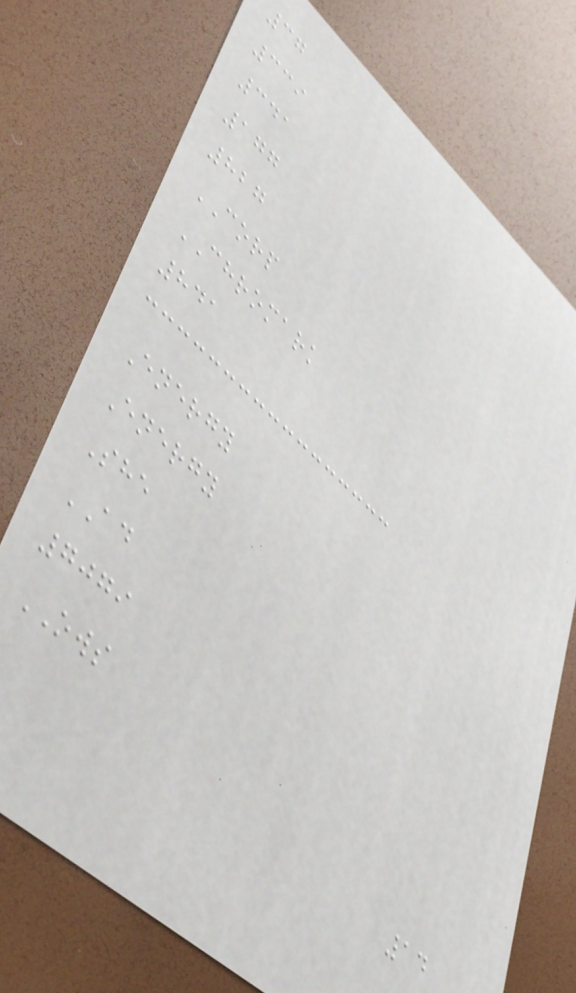37
339
341
177
827
CORP
CHROMARK
841
Energy
Energy
She
AD
7079
OWS
14
